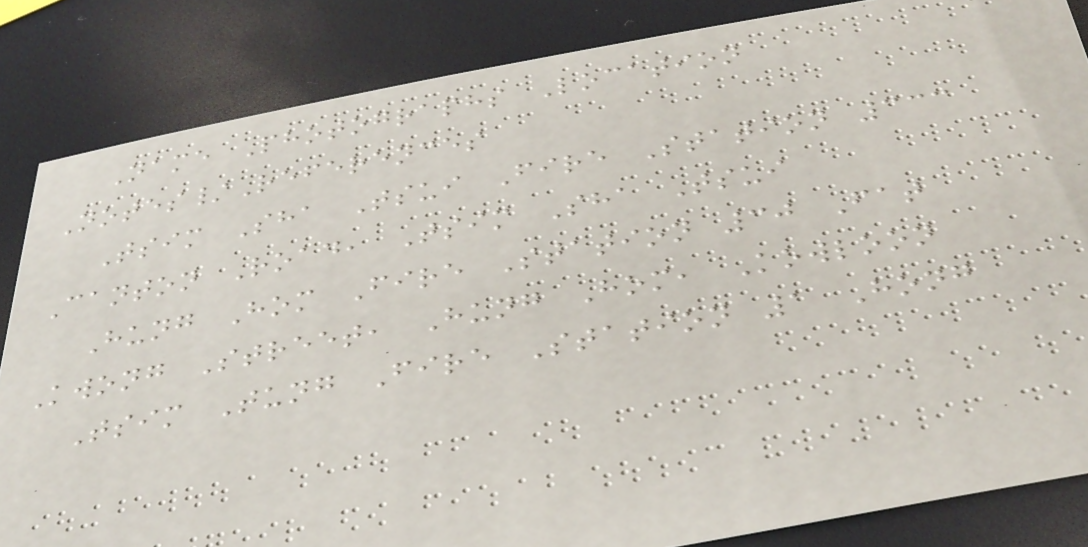Name Photographs Location
Notes/References
Tsim Sha Tsui Fire Station 333
Canton Road, Tsim Sha Tsui
Hung Hom Fire Station 30 Fat
Kwong Street, Hung Hom, Kowloon
Tsim Tung Fire Station 1 Hong
